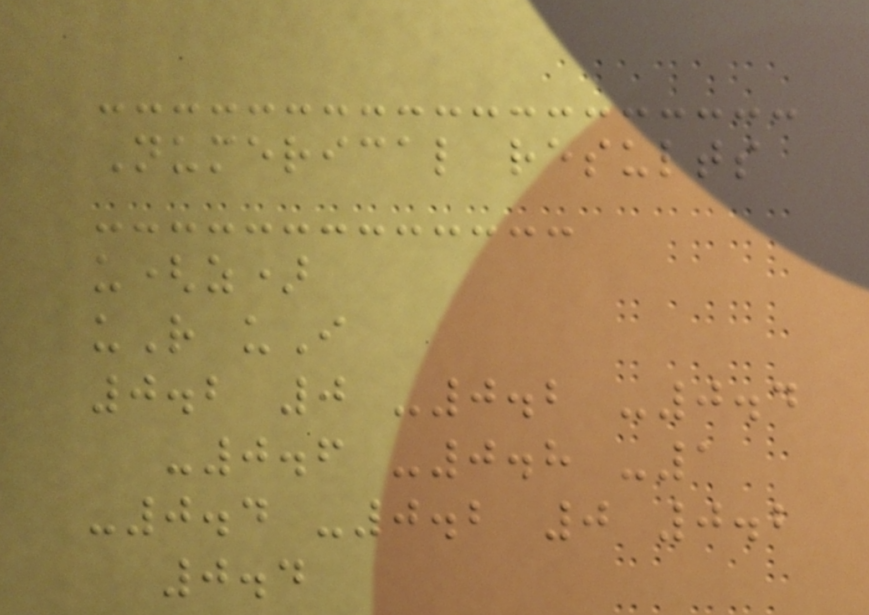Numerical results
u(z)
uR uI
0.2 0 -0.2 -0.4
-0.6 -0.8 -1
-0.4 -0.2 0 0.2
0.4
